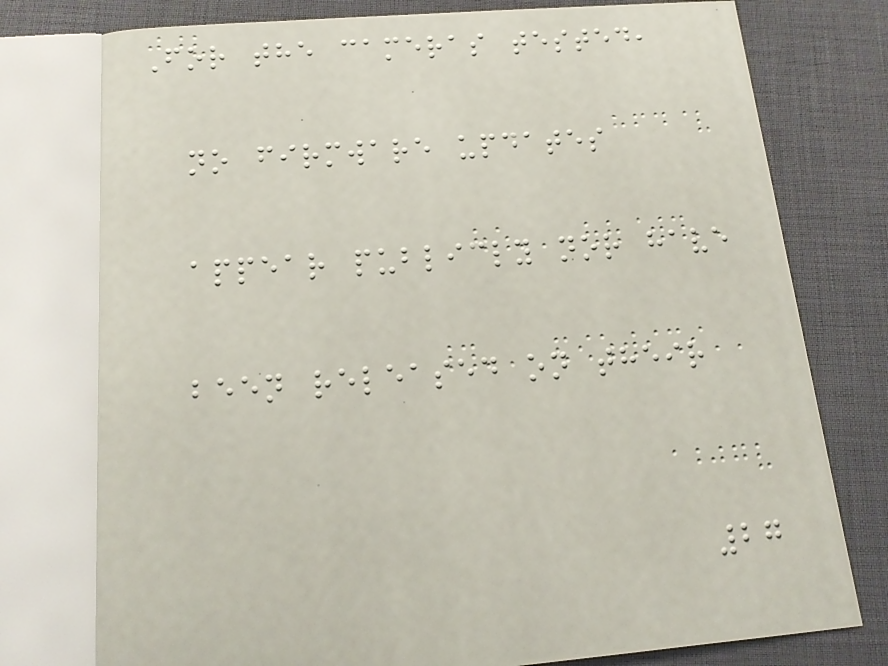For the cameras tested,
no firmware updates
appear publicly nor have
been released on their
27
